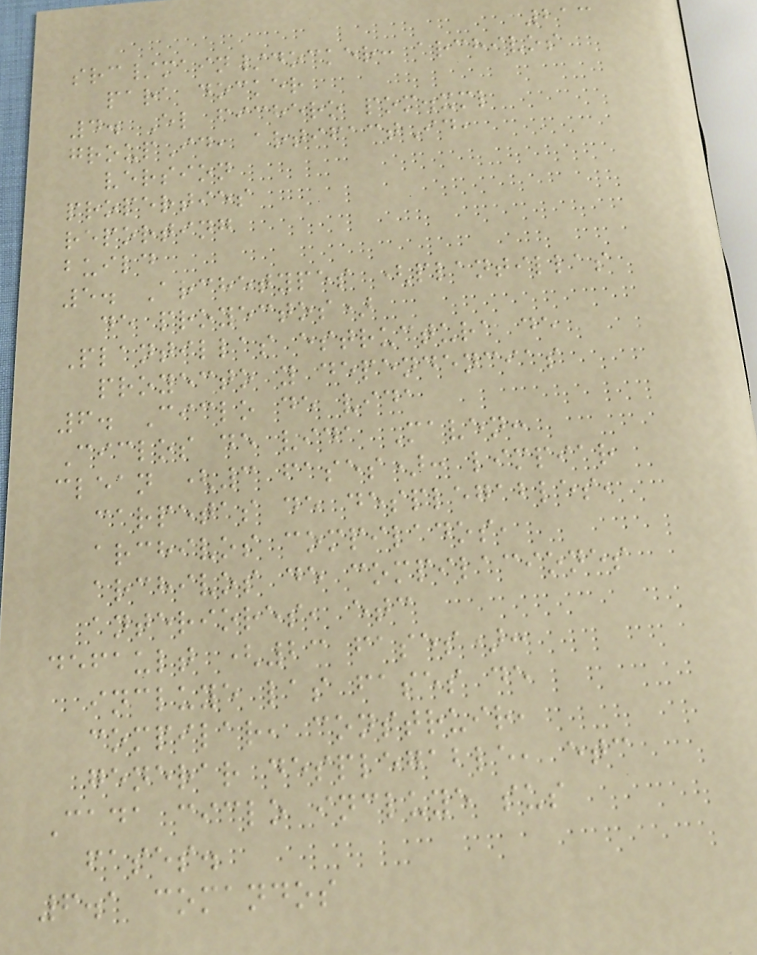213
src/main/docker: archivos
para docker
4. El fichero pom.xml
groupId, artifactId,
version
properties
reporting
build
5. Archetypes (plantillas
de proyectos)
Plantillas estructura de
proyecto y dependencias
6. Ciclo de vida
Ciclos de vida Maven:
clean (3 fases): limpiar
carpetas de desplegables,
archivos compilados,
archivos de compilaciones
anteriores, etc
default (23 fases):
incluye las fases de
compilar, construir,
generar desplegable, etc
Cada ciclo incluye sus
fases.
6.1 comandos
